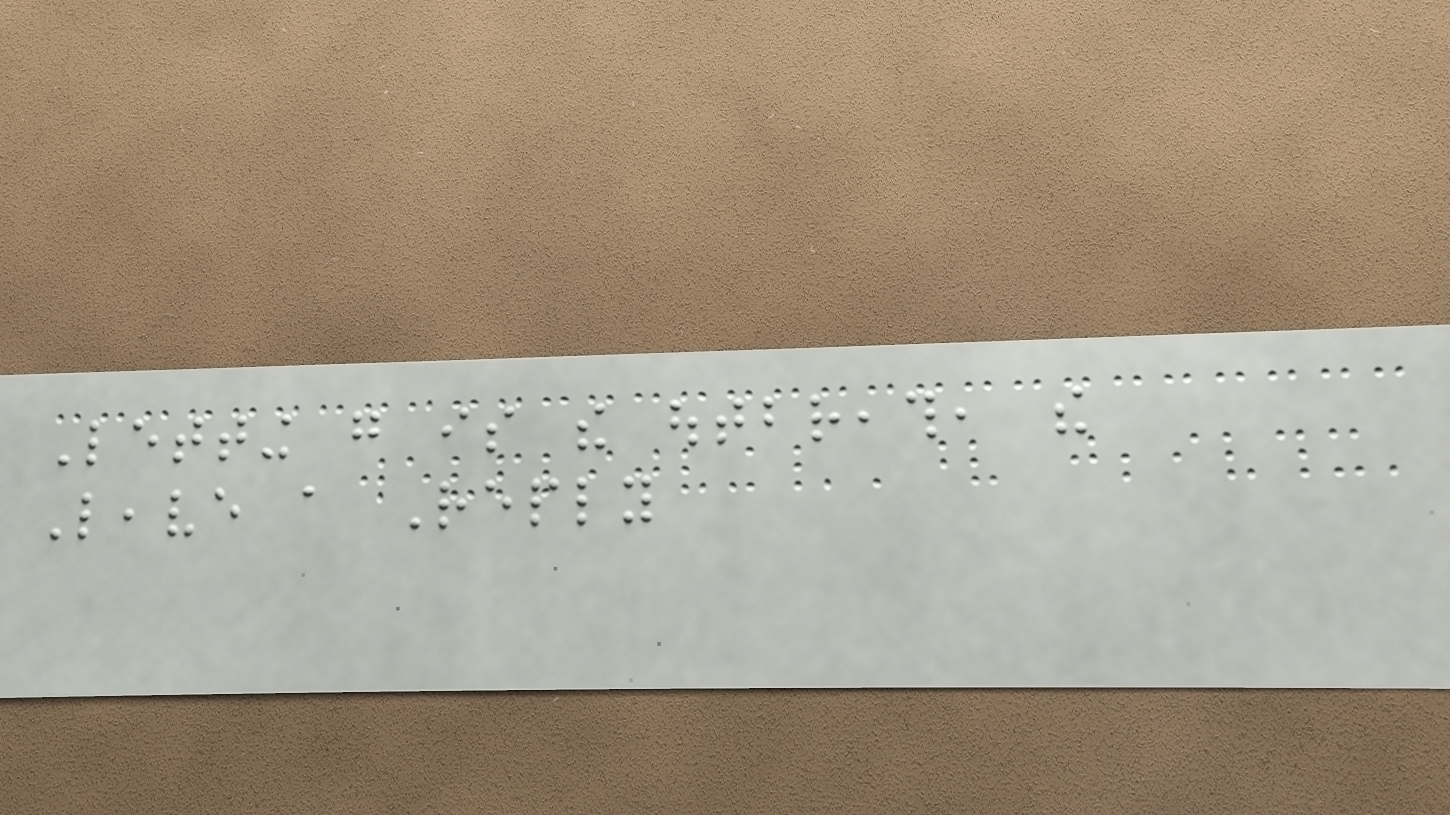Letting go is the outbreath, the
Leave a Reply
